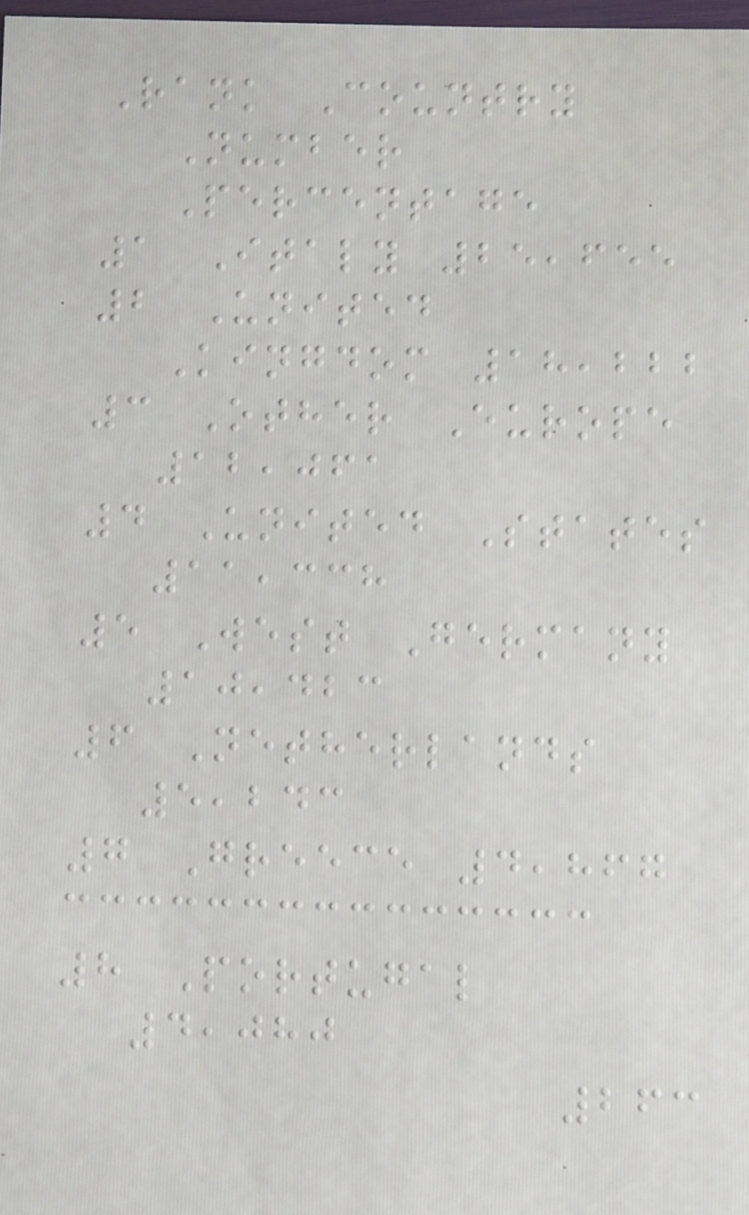Rank Country
Number
Percentage
1 Italy 25,655
2 United
Kingdom 18,222
3 Other Europe
12,061
4 United States
11,338
5 West Germany
10,423
6 Netherlands
5,243
7 Greece 4,867
8 Portugal
4,080
263
